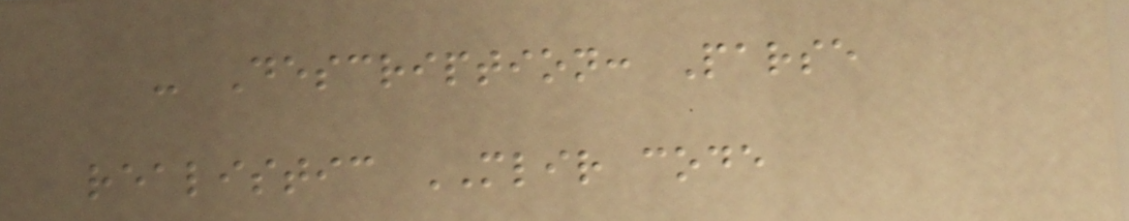- Description: Parse
realistic MLIR code
